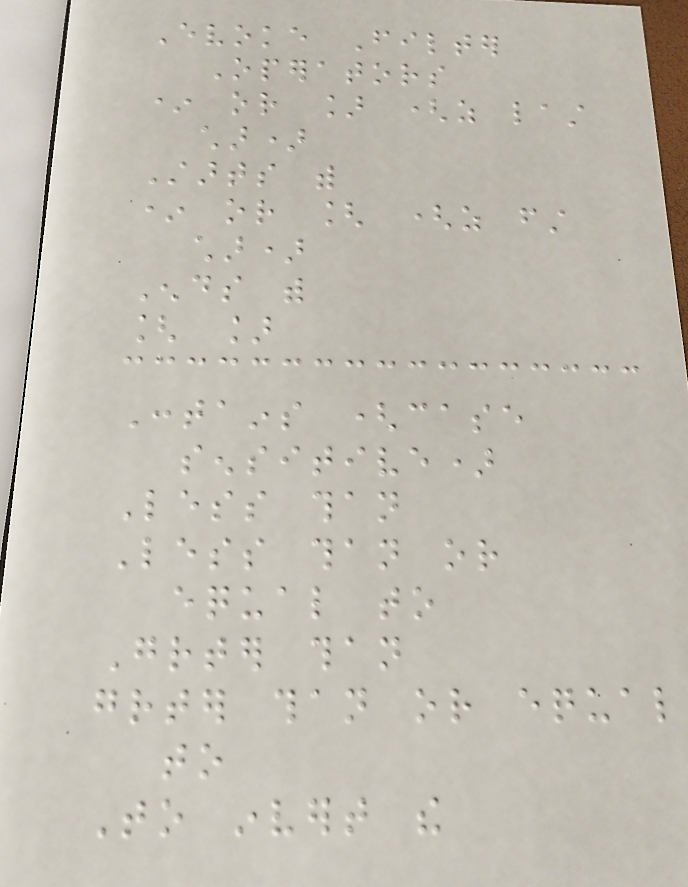Evoke Filter
Operators
* or ] (as last
char)
Starts with
* or [ (as first
char)
Ends with
[ ]
Contains (case
sensitive)
Less than
Less than or
equal to
Greater than
greater than or equal
to
To invert the
